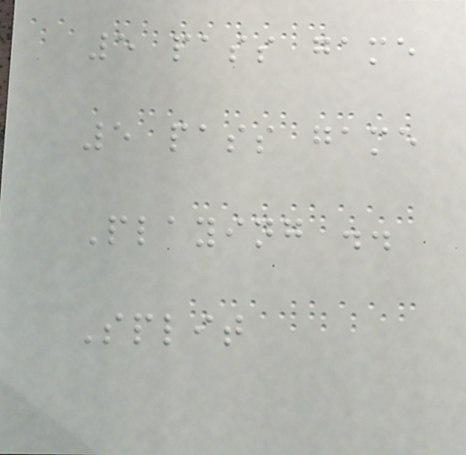5 pass game
5 pass game
Playing ..
Split
